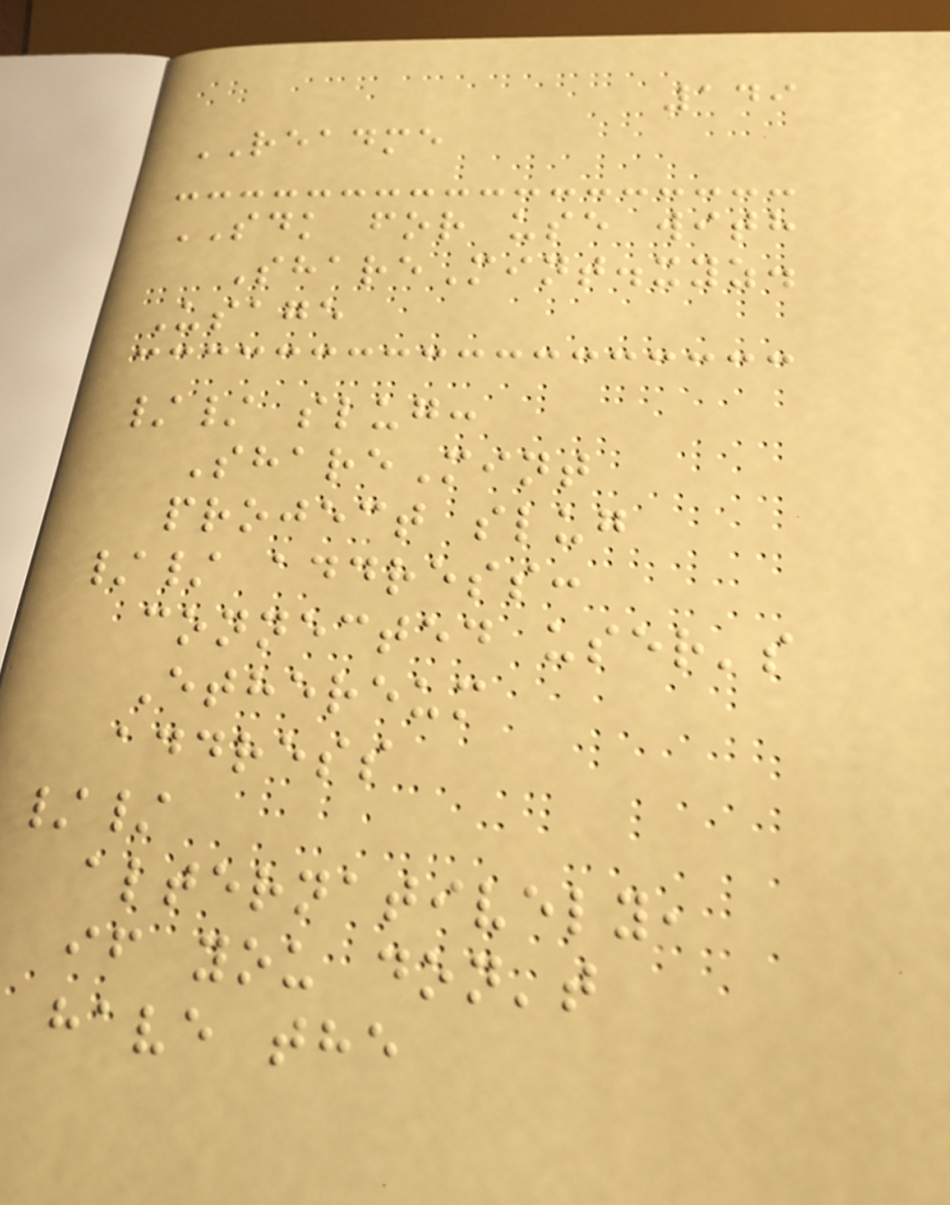149
README
SDK for use with
ShareMint.xyz.
Usage
// slug:
ShareMint
project slug
// address:
connected user's
Ethereum
address
//
alternatively,
if you don't
have the
